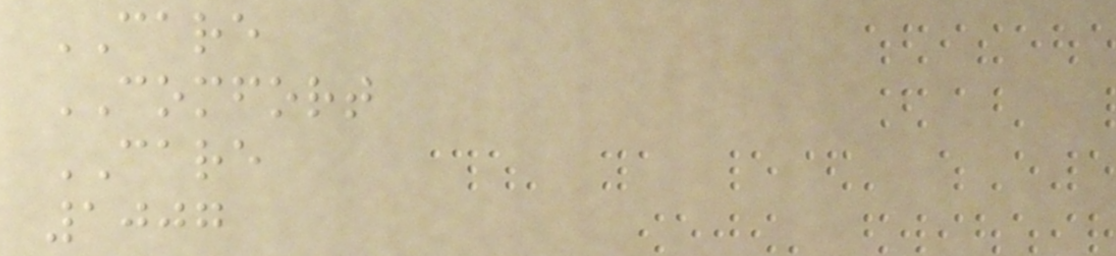CARE
COMFORT
CARE
1007
